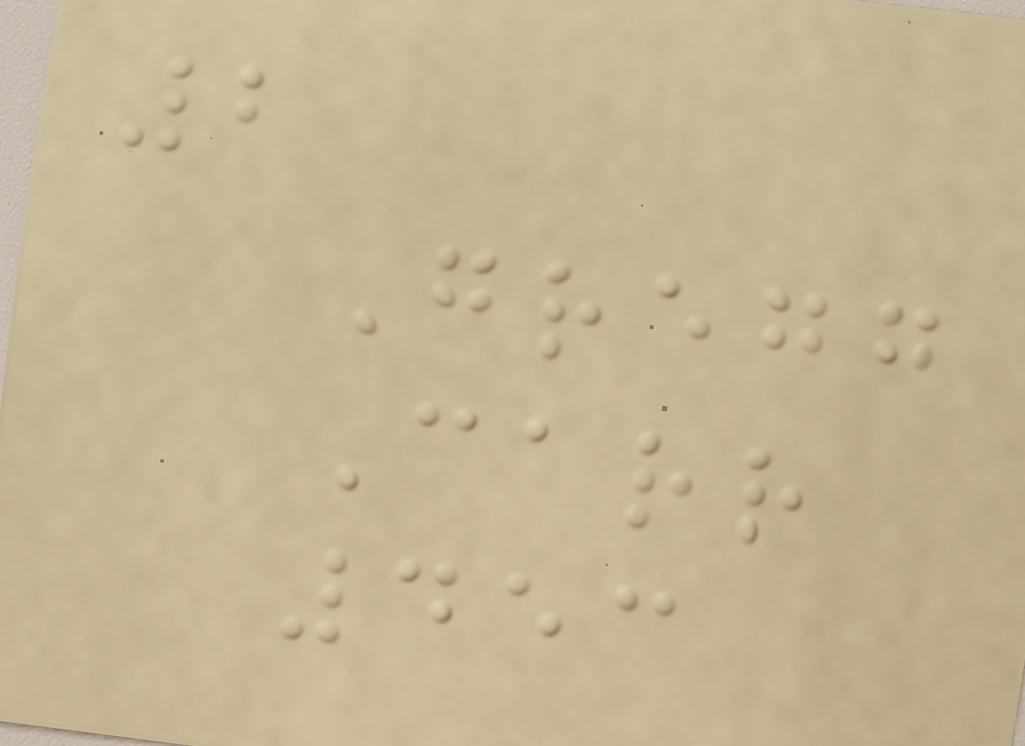2
Gregg
Carr
453
